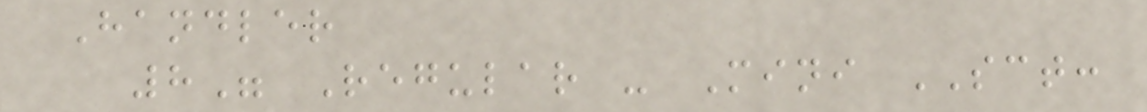Handler
8" Regular - Mini SCT:
